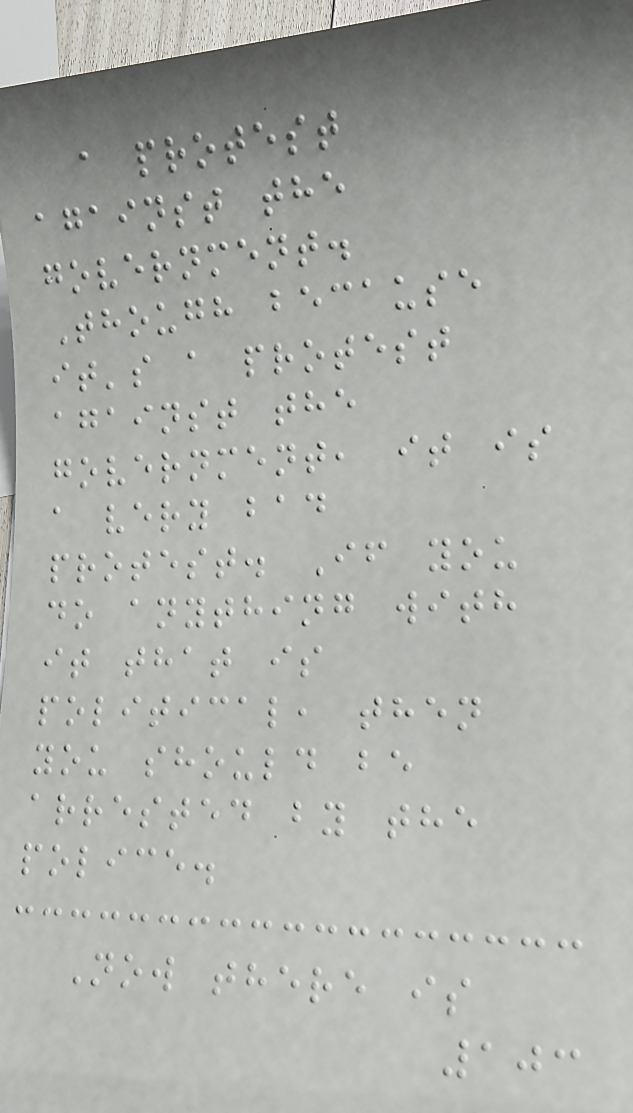a protest
against the
government.
Though because
it's a protest
against the
government, it is
a very bad
protest. If you
do anything with
it that is
political, then
you should be
arrested by the
police.
Now there is
103
